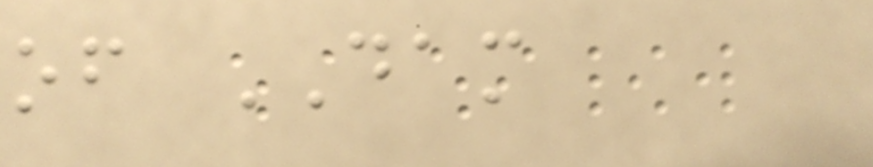of DAM
